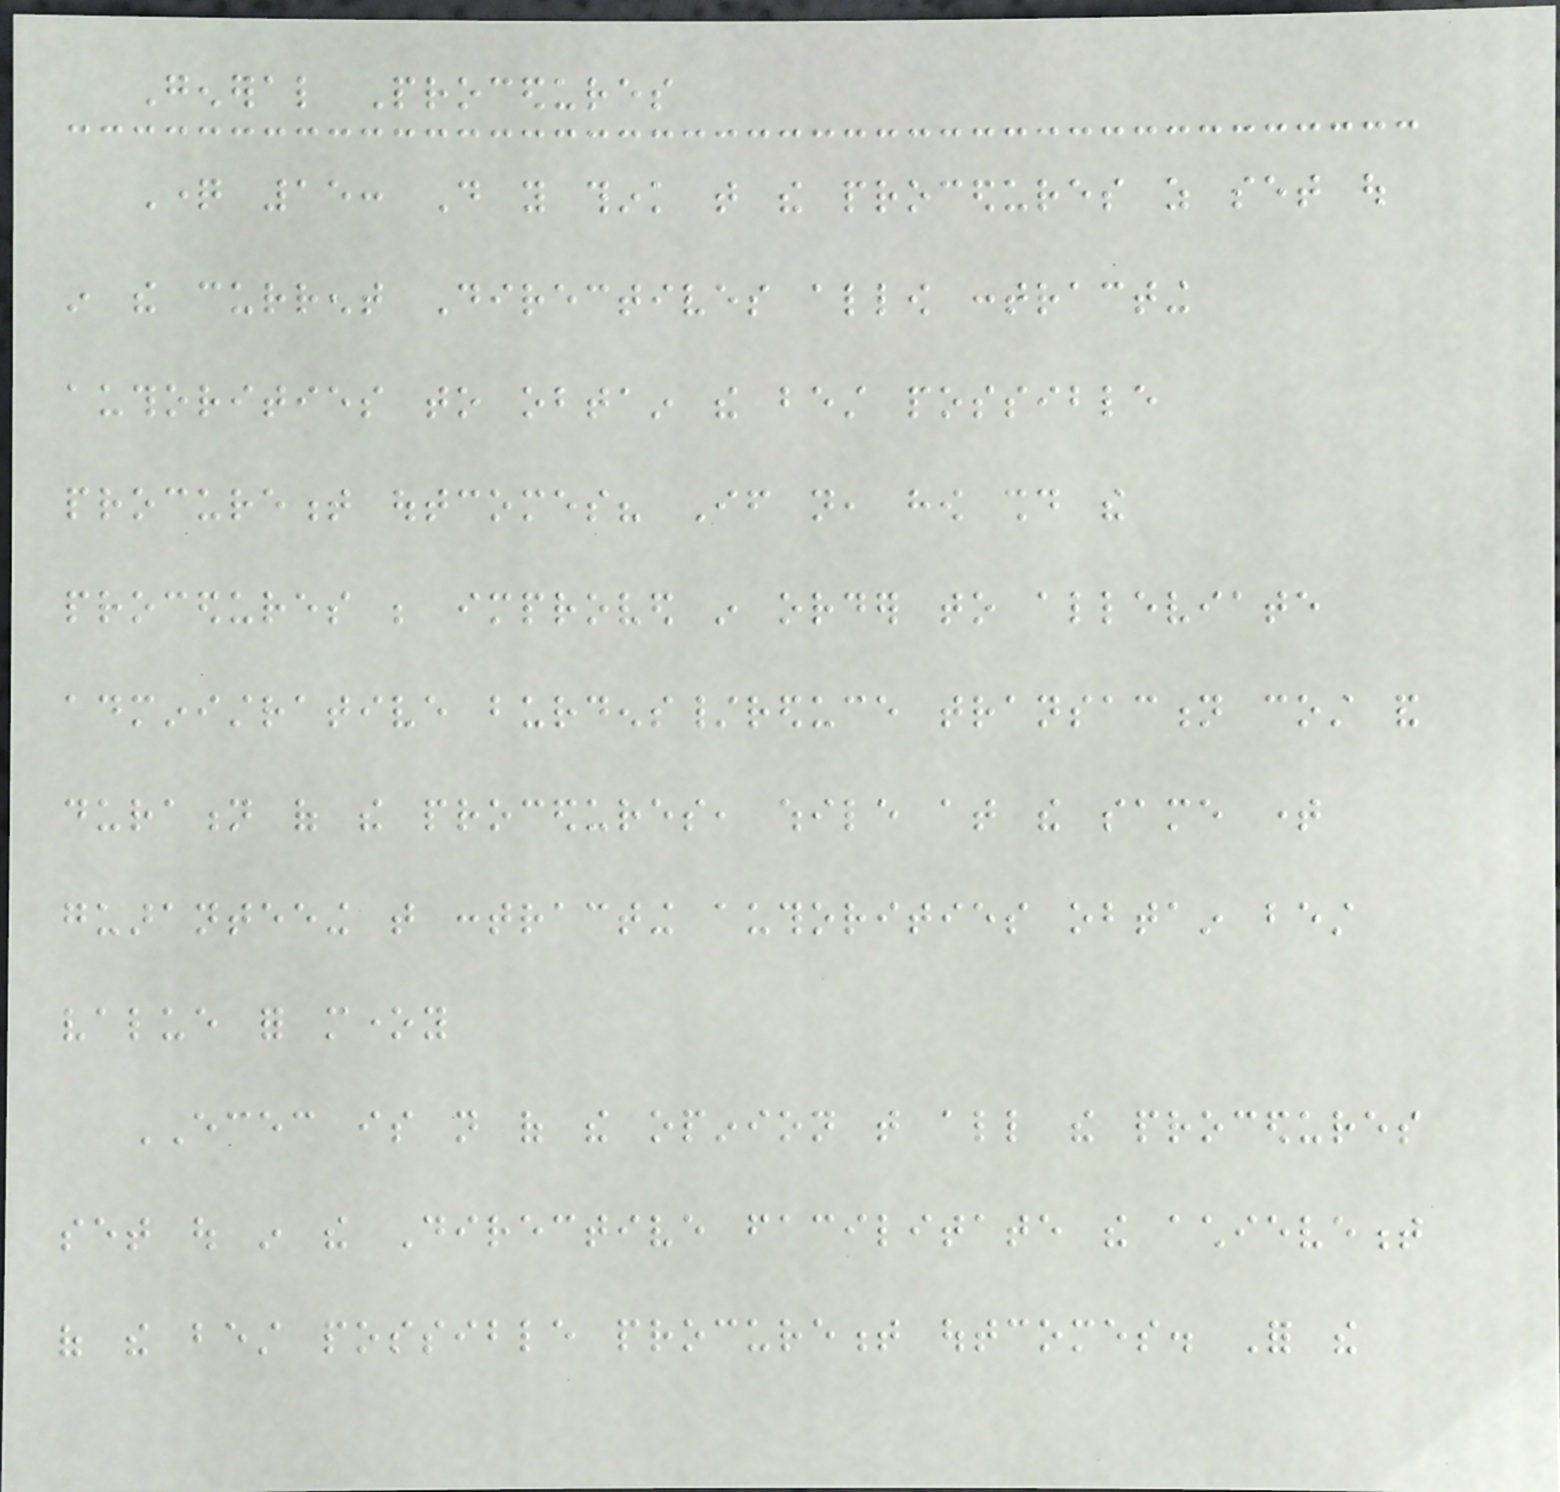General Procedures
Question 15: Do you think that the procedures as set out
in the current Directives allow contracting
authorities to obtain the best possible
procurement outcomes? If not, how should the
procedures be improved in order to alleviate
administrative burdens/reduce transaction cost and
duration of the procedures, while at the same time
guaranteeing that contracting authorities obtain best
value for money
ECEC is not of the opinion that all the procedures
set out in the Directive facilitate the achievement
of the best possible procurement outcomes. For the
